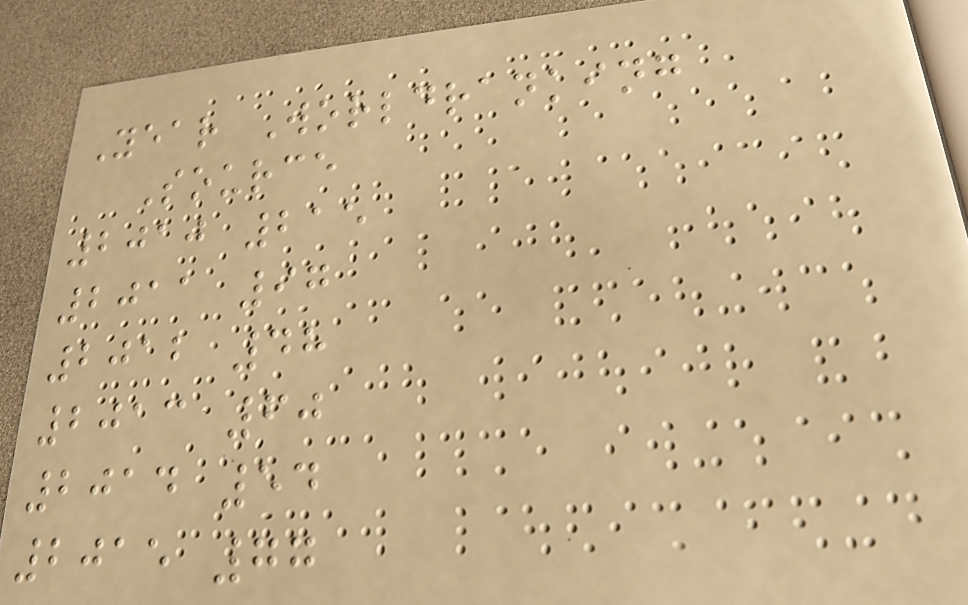Year Worldranking
Source
2010 215
2011 97
2012 48
2013 60
2014 54
2015 77
